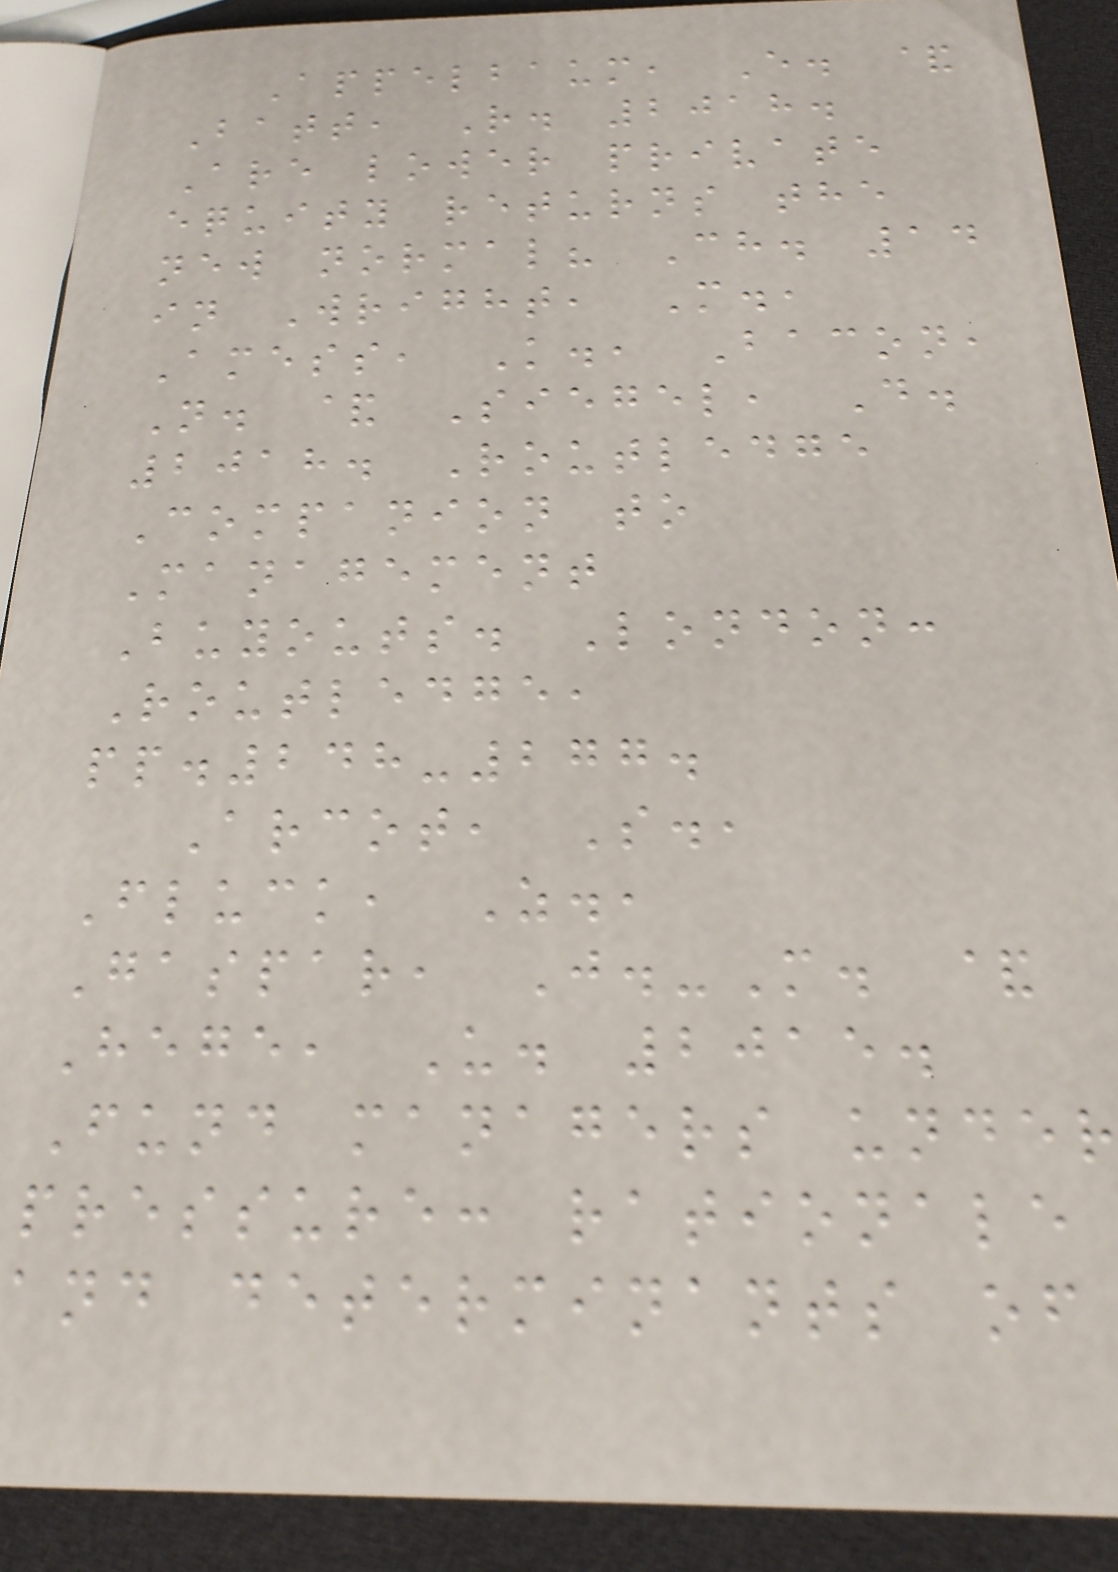Appelbaum, E. &
Batt, R. 2018.
Are lower private
equity returns the
new normal? Ch. 14
in Wright, M.,
Amess, K., Bacon,
N. & Siegel, D.
2018. Routledge
Companion to
Management
Buyouts. London:
Routledge,
pp.248-277.
Arcot, S.,
Fluck, Z.,
Gaspar, J.-M. &
Hege, U. 2015.
Fund managers under
pressure: rationale
and determinants of
